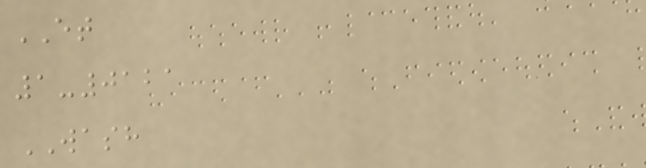ET
1-0121
WASH
